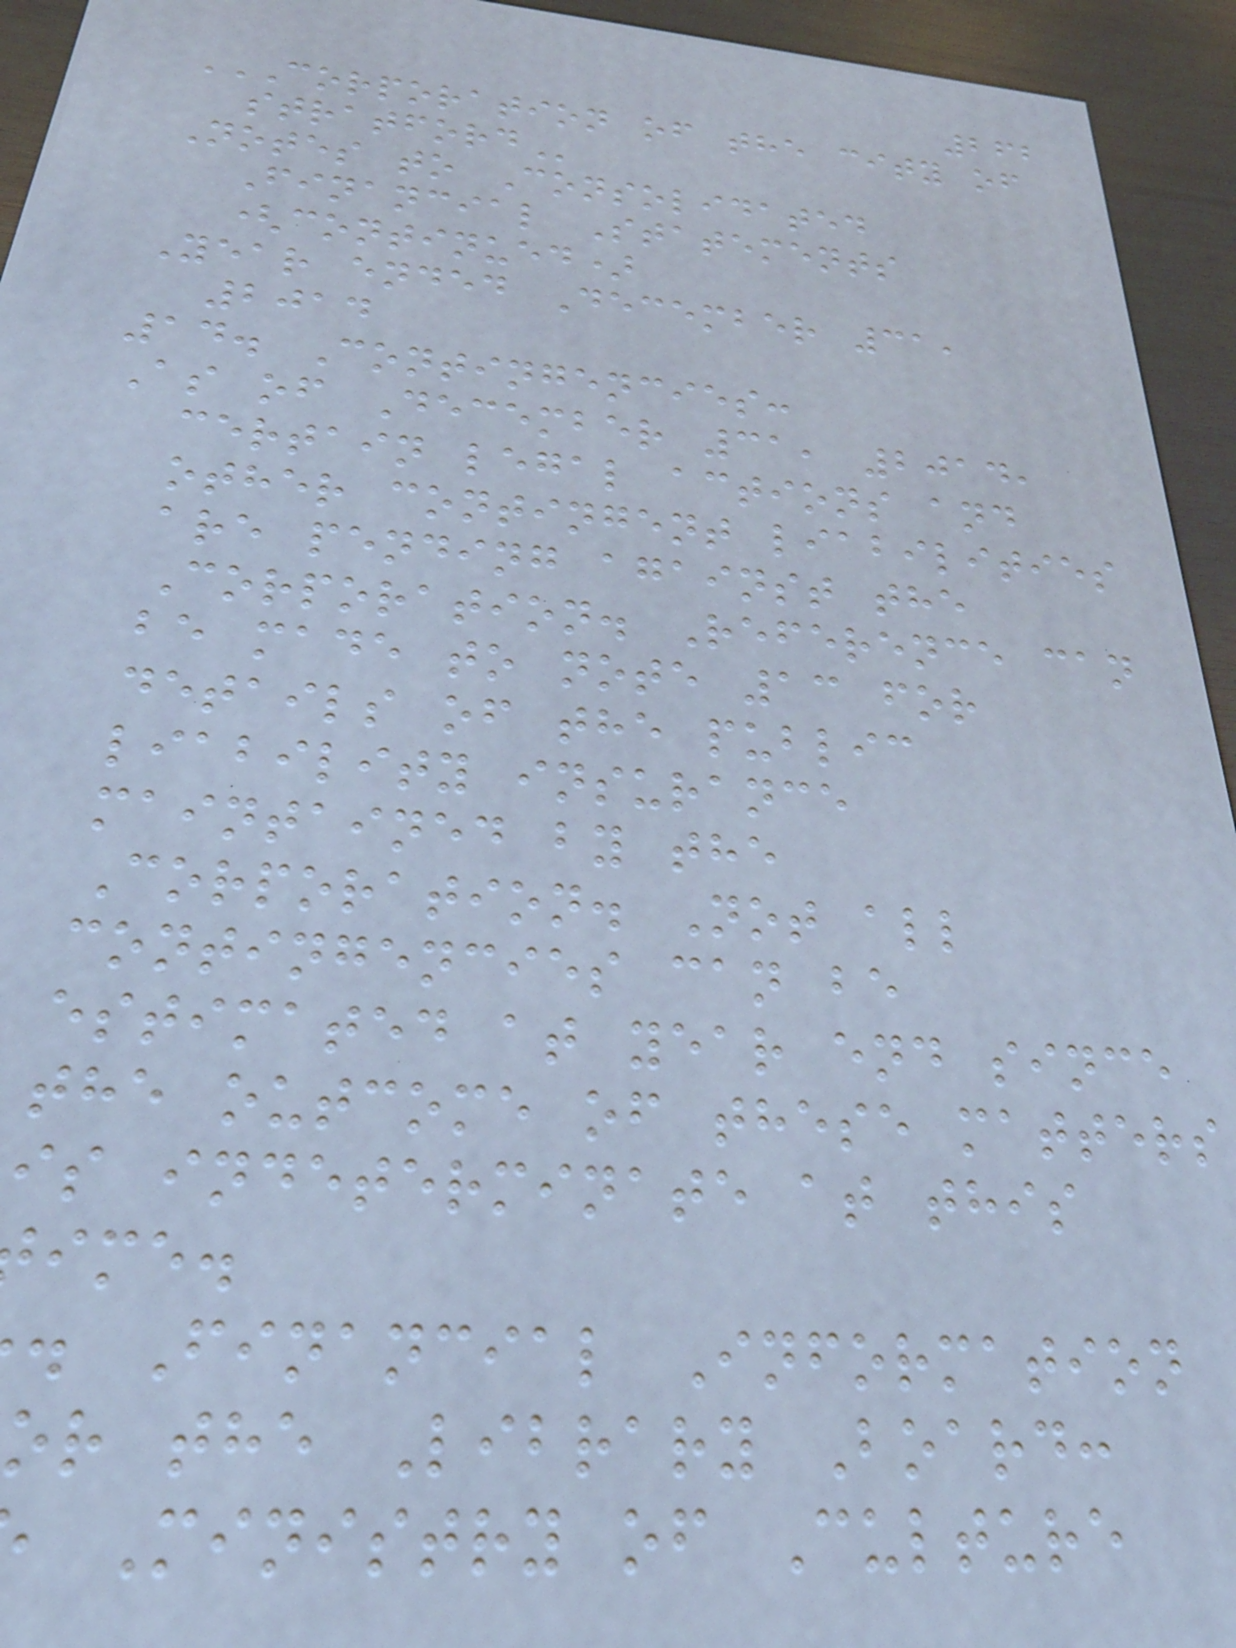262
CORPORATION OF THE CITY OF
Notes to Consolidated
Financial Statements
(continued)
Year ended December 31,
2014
14. Contingencies:
As of December 31, 2014,
certain legal actions and
other contingent liabilities
are pending against the
Corporation. Reference can
be made to note 13 for
details of the public
liability insurance
maintained by the
Corporation. Not all
contingencies can be
estimated at year end since
the outcome of these matters
is indeterminate at this
ime.
. Financial Information
or the Library Board:
Ministry of Culture
